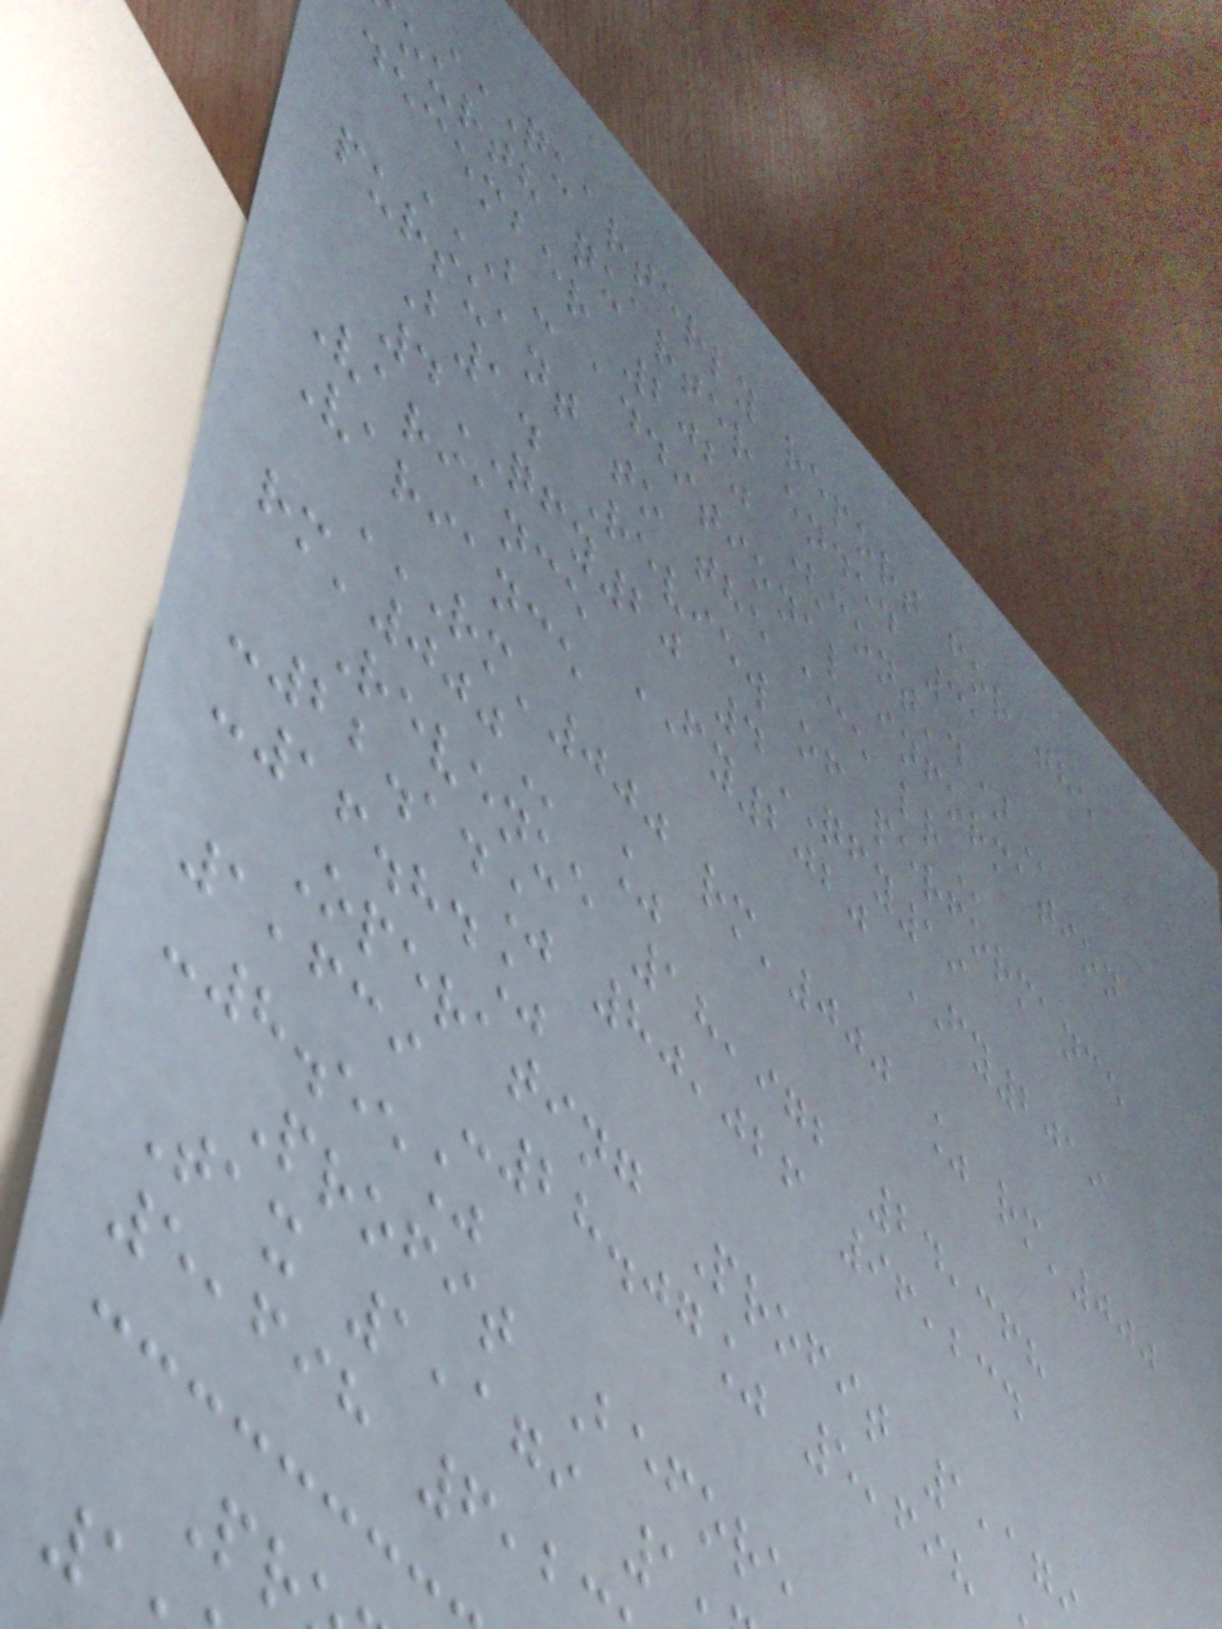QUARTERLY REPORT FOR THE
ourth quarter ended 31
december 2020
B: ADDITIONAL INFORMATION
pursuant to the ace
B1. Review of performance
4QFY20 4QFY19
Variance FY2020 FY2019
Variance
RM'000 RM'000 % RM'000
Revenue 18,972 24,368
-22.14% 80,026 96,234
-16.84%
Operating Profit 1,17
1,639 -28.07% 5,698
-8.55%
Profit Before
Tax 1,179 1
5,698 6,2
